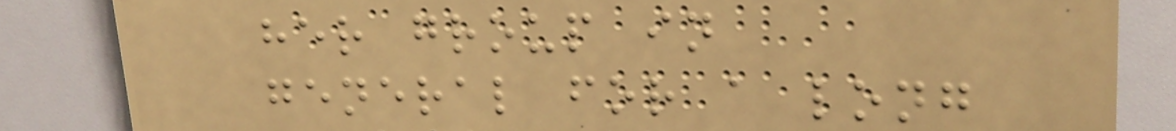her group in
general for a long
